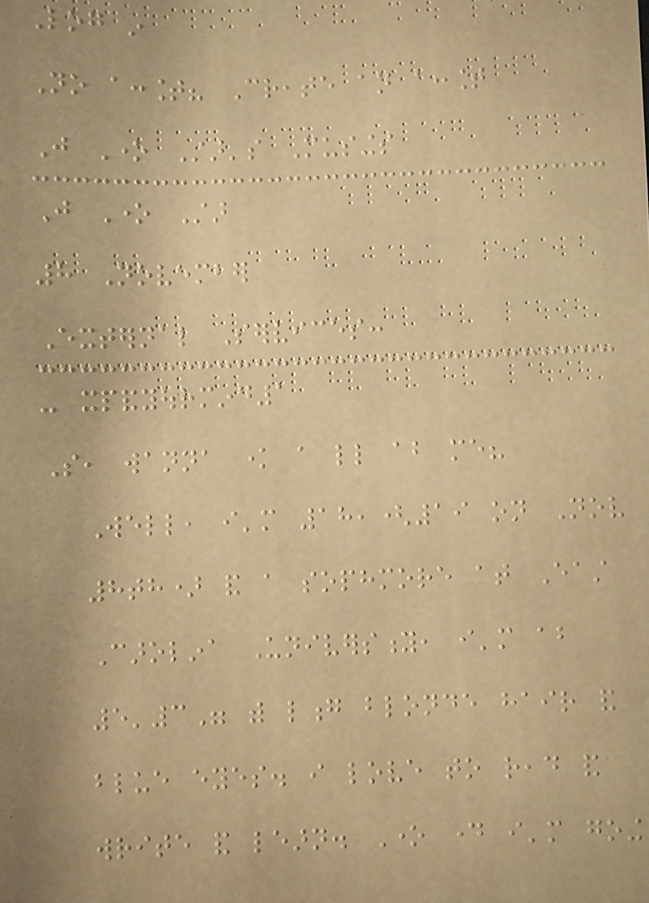Log in
No account? Create an account
Just One Star's Musings
Just One Star
8 November
External Services:
- xpandyourmind1
So, wanna know a little about me?
Well, i'm 18,(19 on Nov
8th) and a sophmore at East
Carolina University, i'm about
5'3" with long blonde hair and
blue eyes. i love to read and
write and learn. One day i'm going
